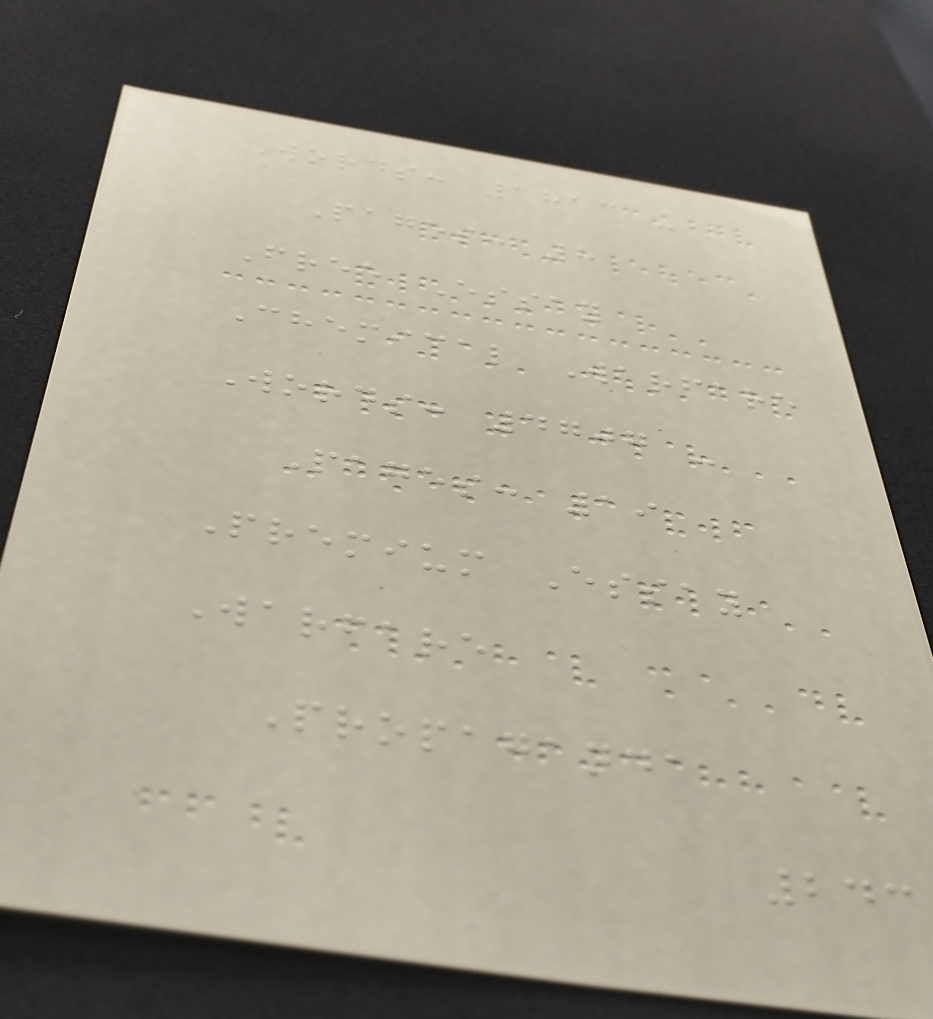Words: 1813 -
Pages: 8
Free Essay
Chemical Warfare
Words: 4707 -
Pages: 19
Premium Essay
Warfare
Propaganda
243
